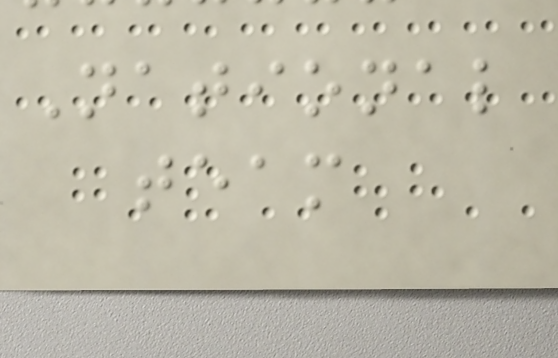National
team
